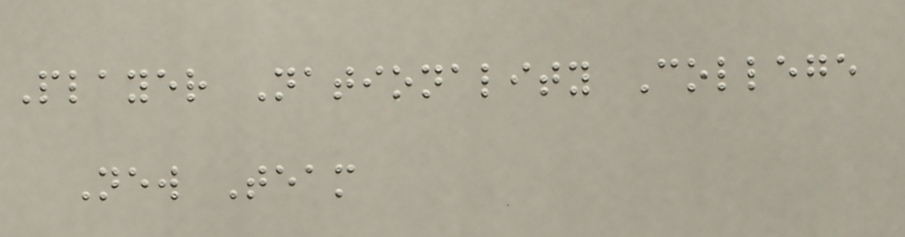Player Nationality College
New Team
